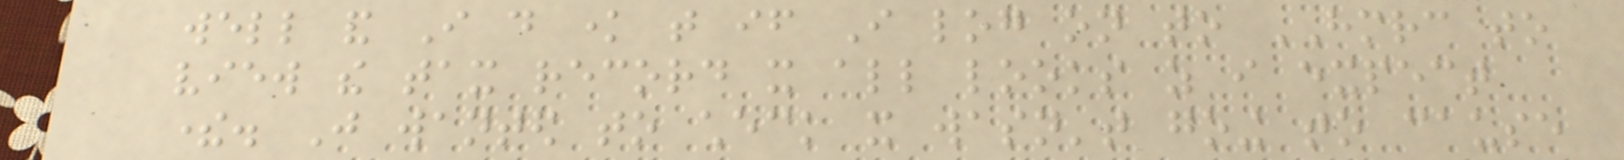well and I do know that if I log on to HMRC to
view the tax record it all looks as i expect
there. Just wanted to check it wasn't going to cause
